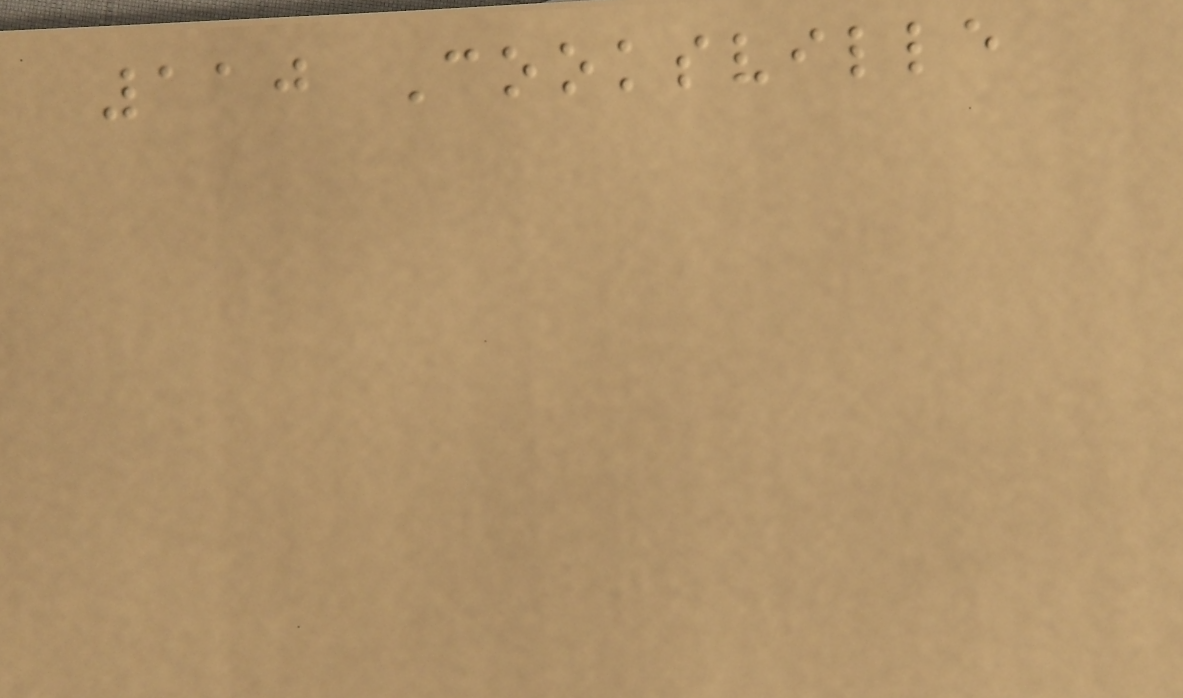110 Cooksville
